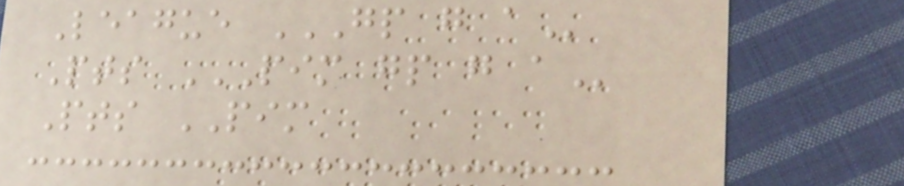League GP G A
Pts PIM GP G A
Pts PIM
